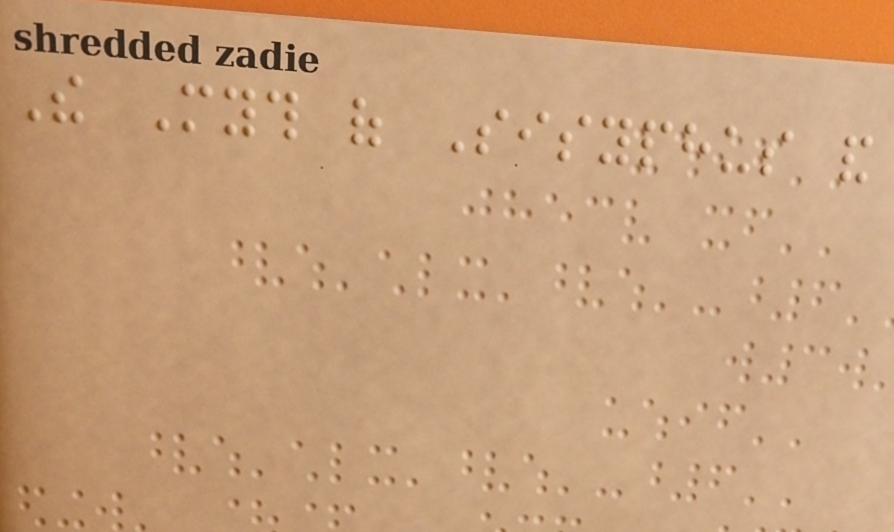The Myth of Sisyphus and
